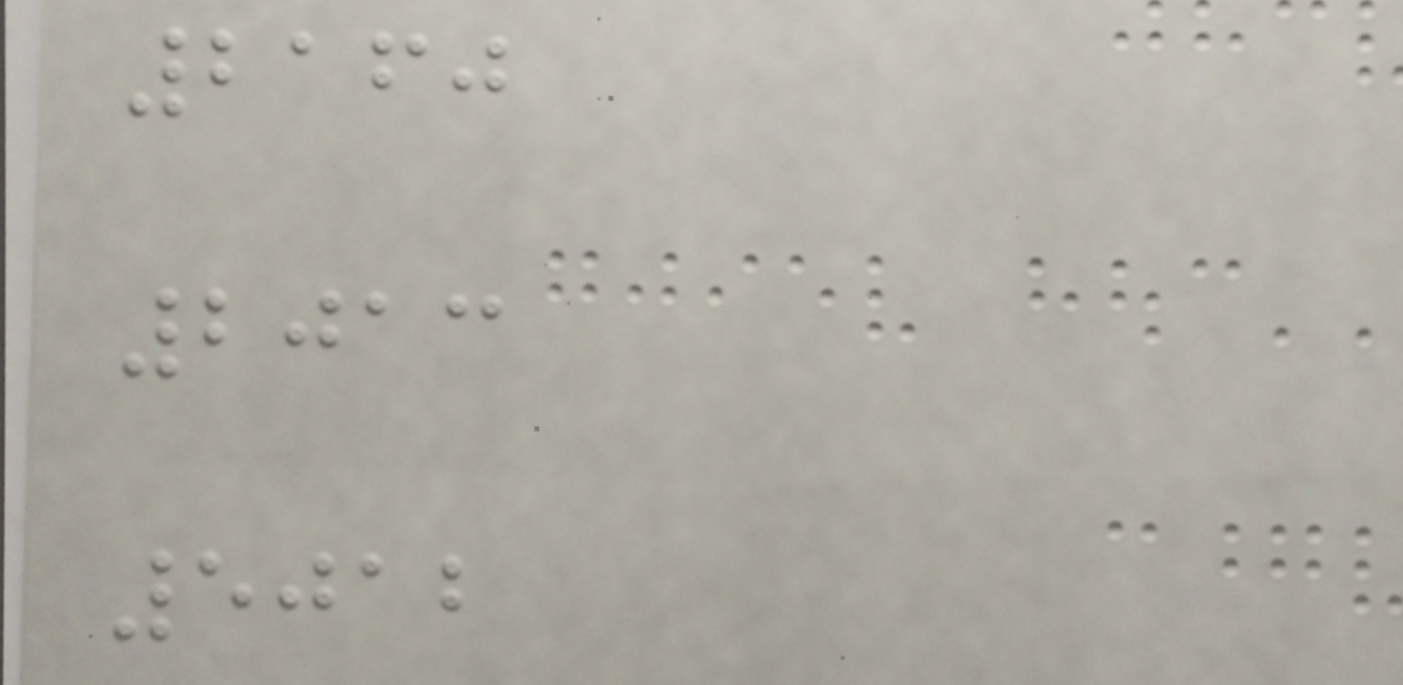2160
2013
5012
